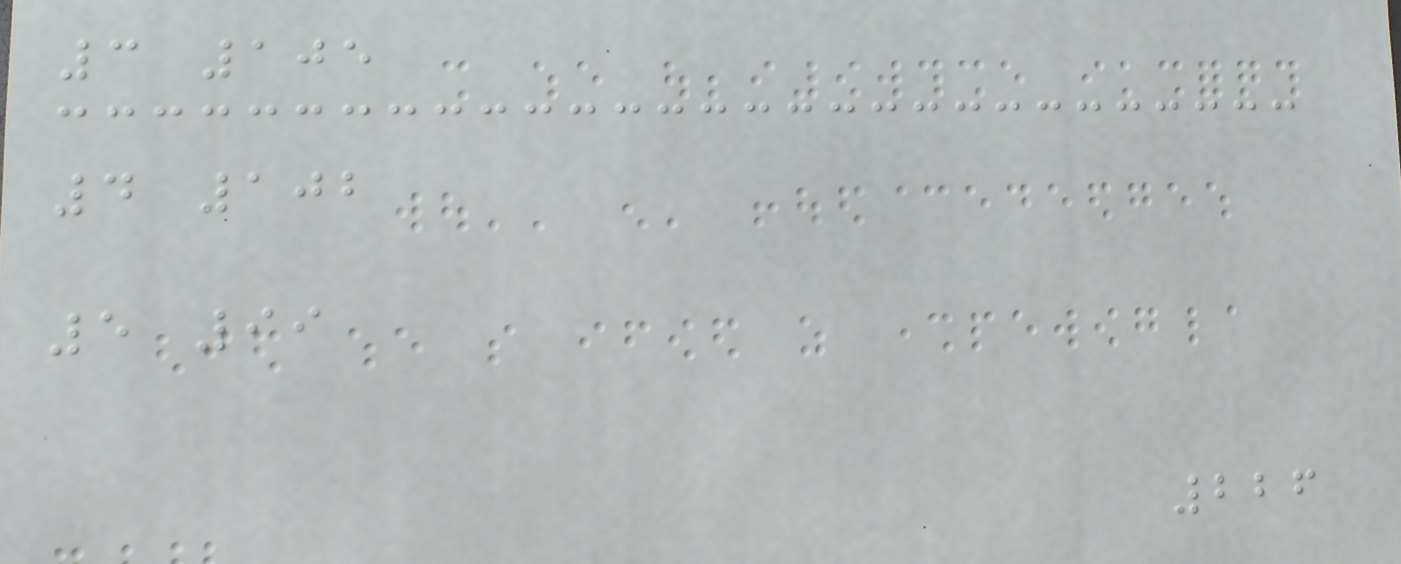3 105
4 102
5 99
226
